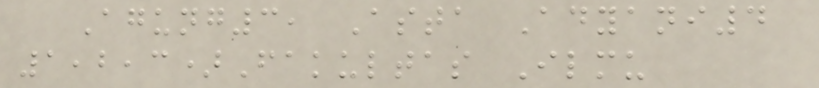Agung3, Asta Adyani4
1,2,3)Fakultas Ilmu
